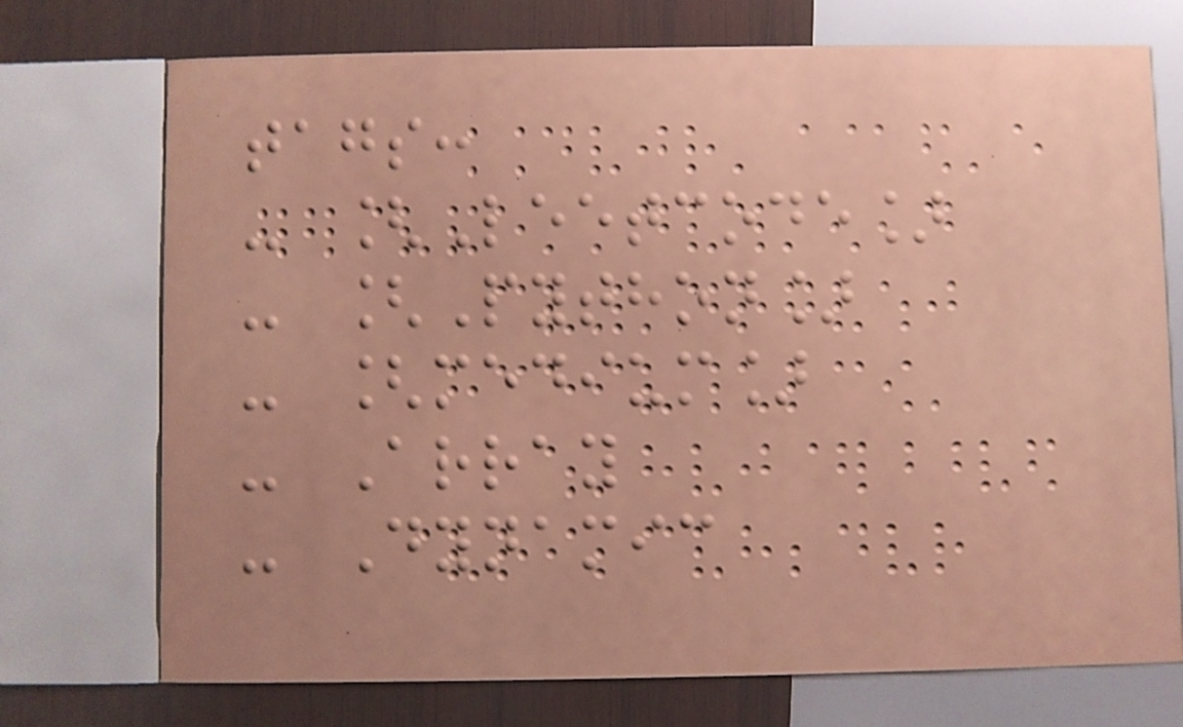tags:
- [Leetcode]
- [Python]
- [medium]
- Array
- Dynamic
